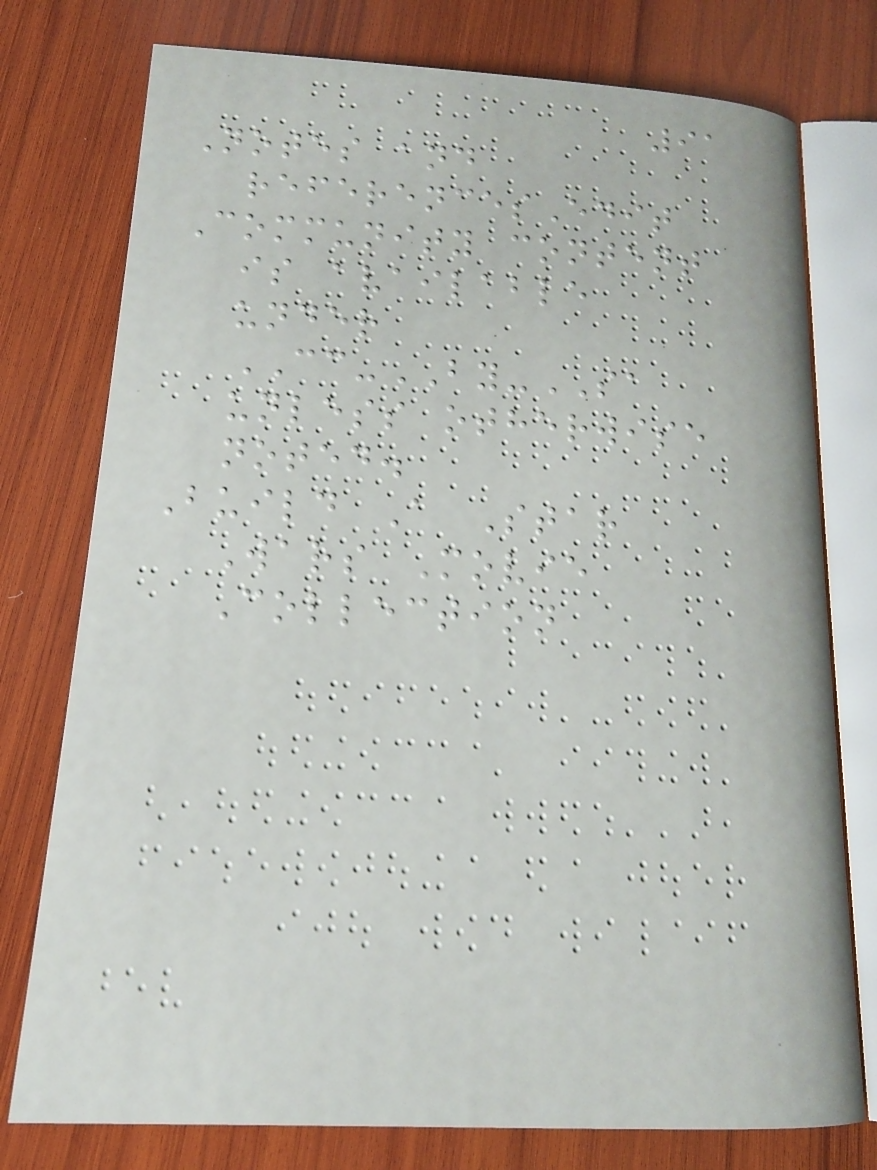91
Notes and
referencesEdit
Community content
is available
under
CC-BY-SA
unless otherwise
noted.
Build A Star
Wars Movie
Collection
